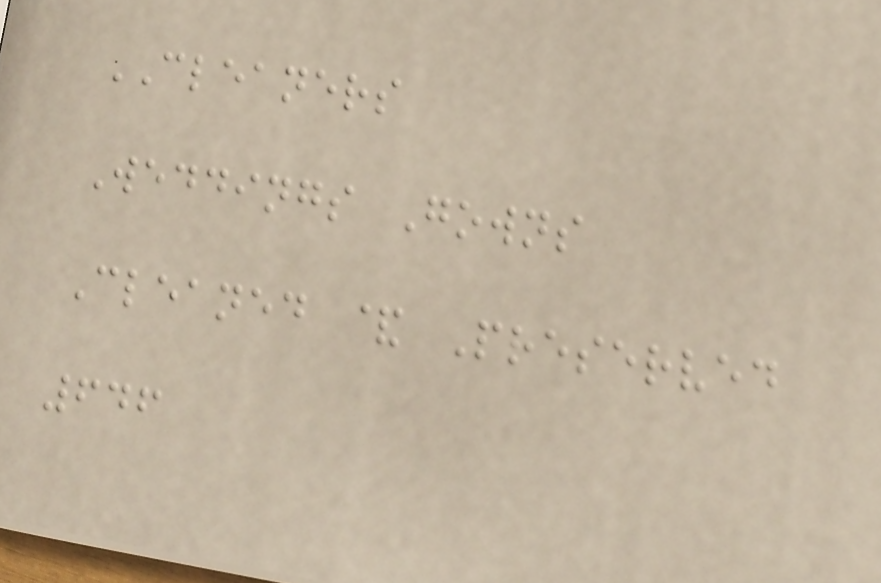CLEANERS
Weddings Gowns
Cleaned & Preserved
646
